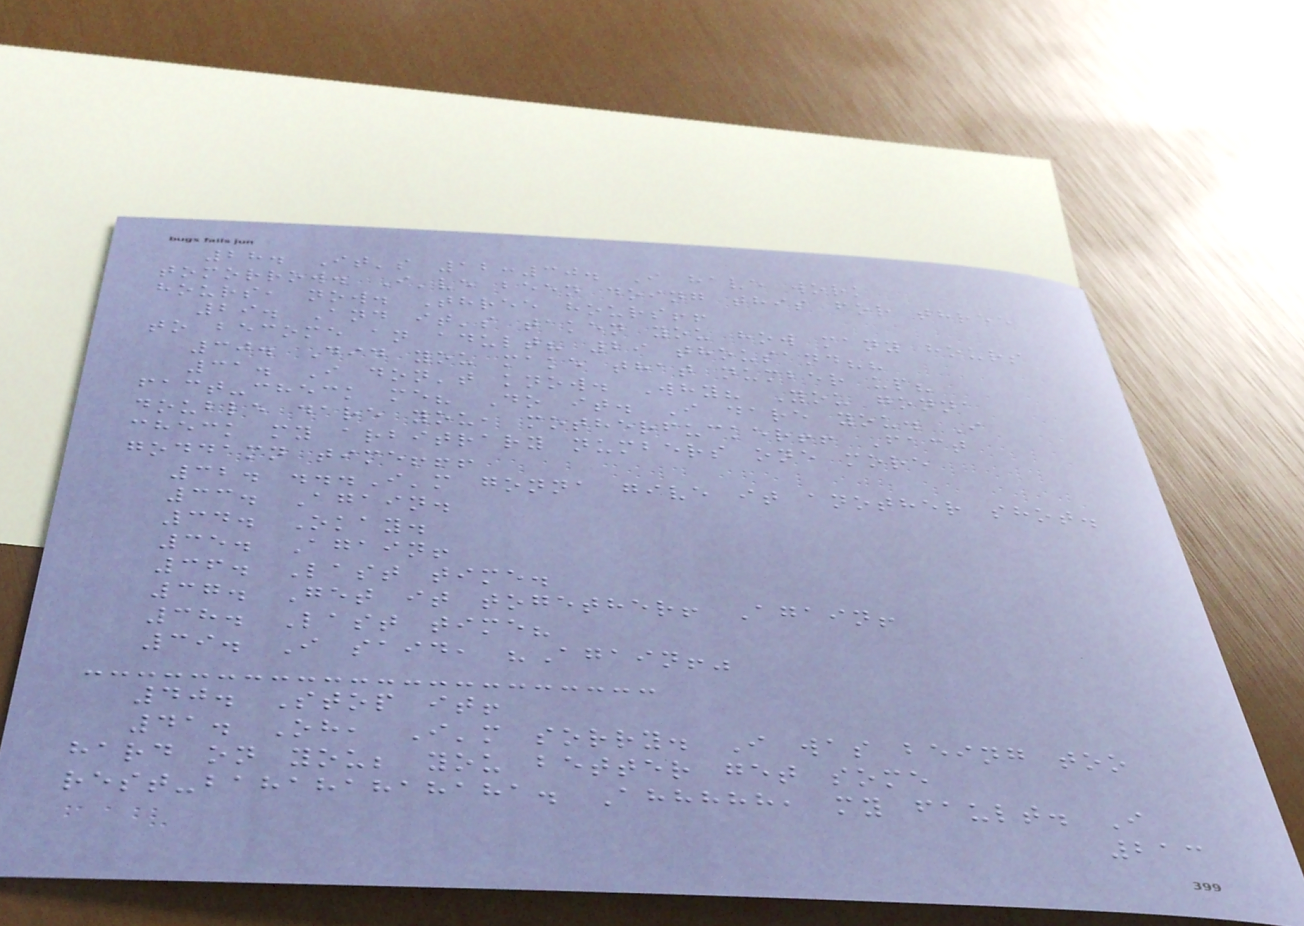28. It's 12:30. I have work
tomorrow. I've been doing this for three
hours, now. Three hours!!
29. And it's taken you how many hours
to become an adult? 29 thousand??
30. Did you make that number up?
31. I don't know. Why? You gonna
fact-check me? Do it. I dare you. I
double dare you, motherfucker!! Fact
check my arbitrary numbers one more
goddamn time!!!
32. ...I'm gonna give it another shot.
33. Again.
34. Okay.
35. Again!
36. Last time.
37. Get it together! Again!
38. Last time?
39. I said, "Again!"
40. Stop it!
41. Oh, I'm sorry. I was being too
hard on you; you better get some
rest-bahahahahaha. Ahhhhh, my fault. I
213
